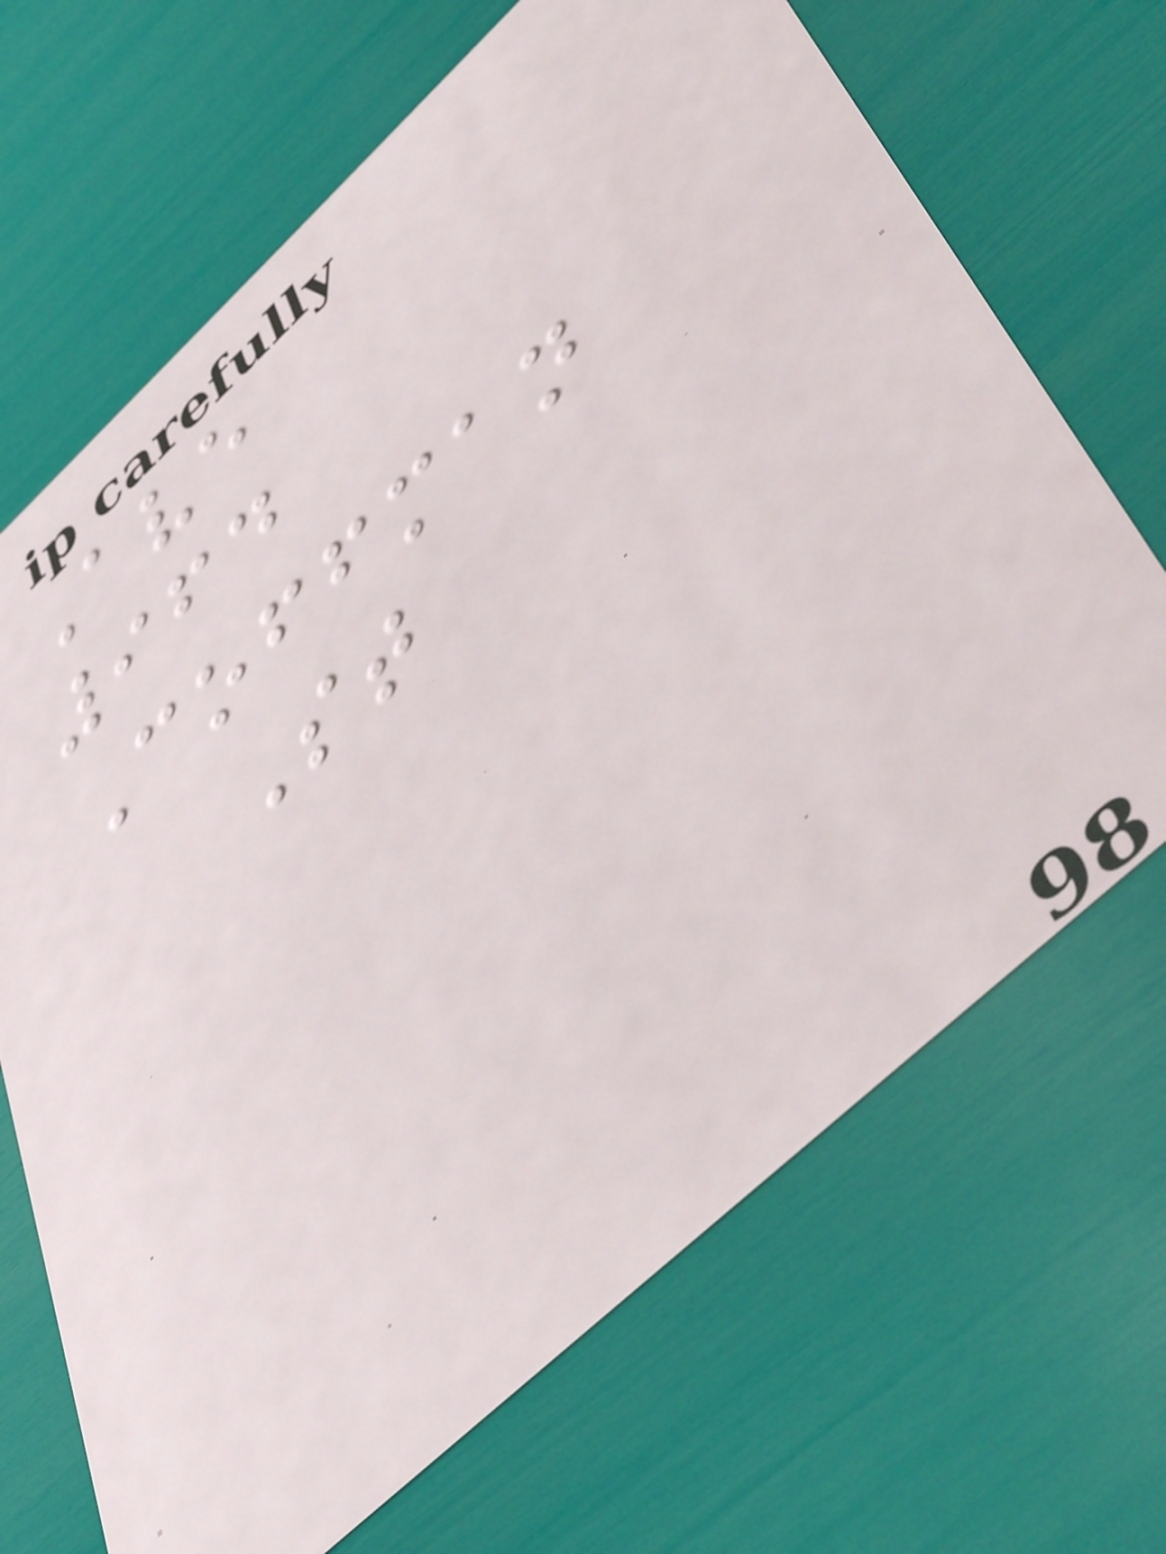Ave
964
Coffman
St
